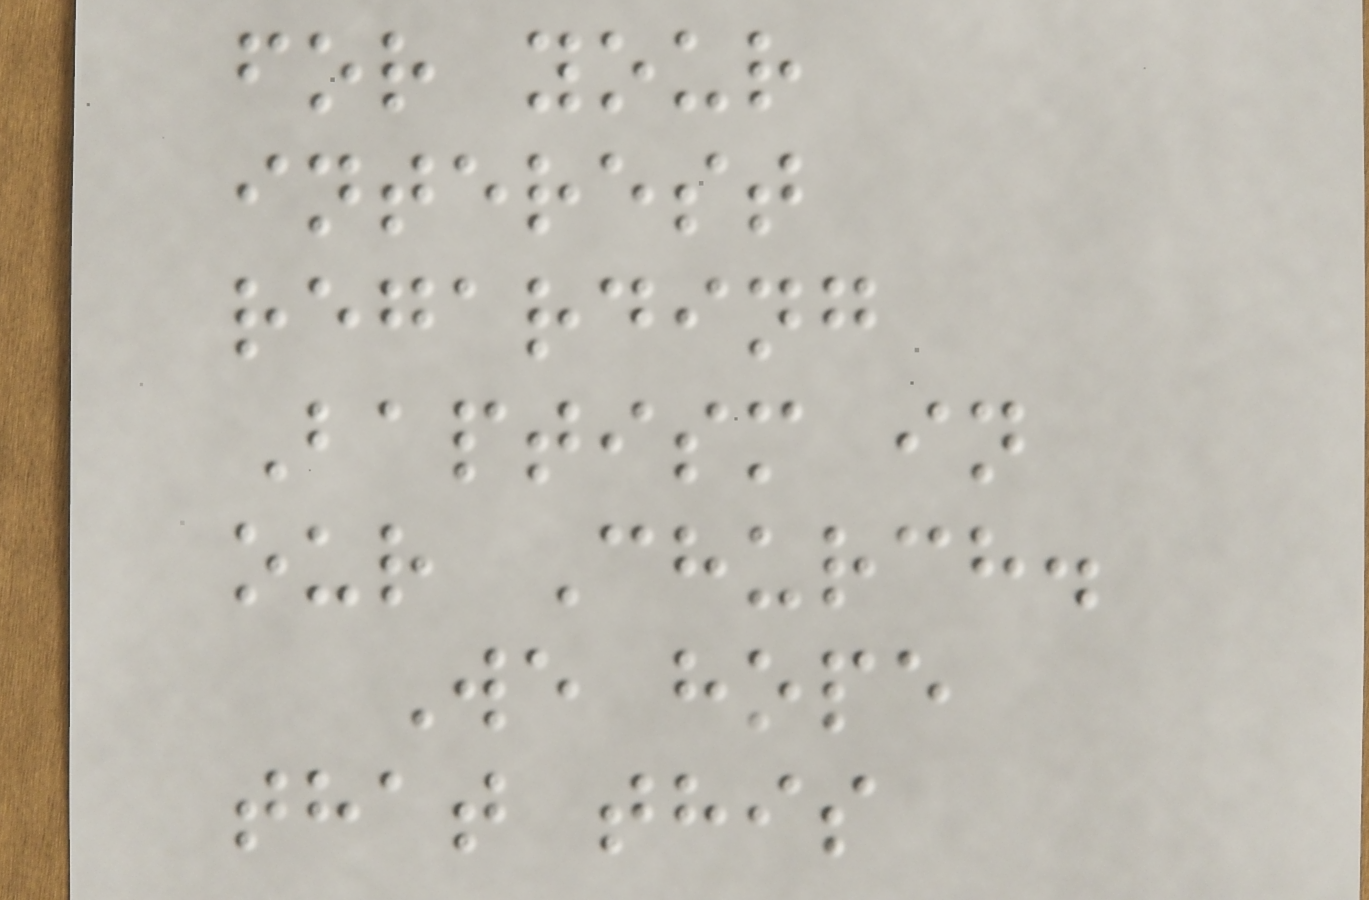for your
interest
regarding
Baptism in
our Church.
We hope
that this
